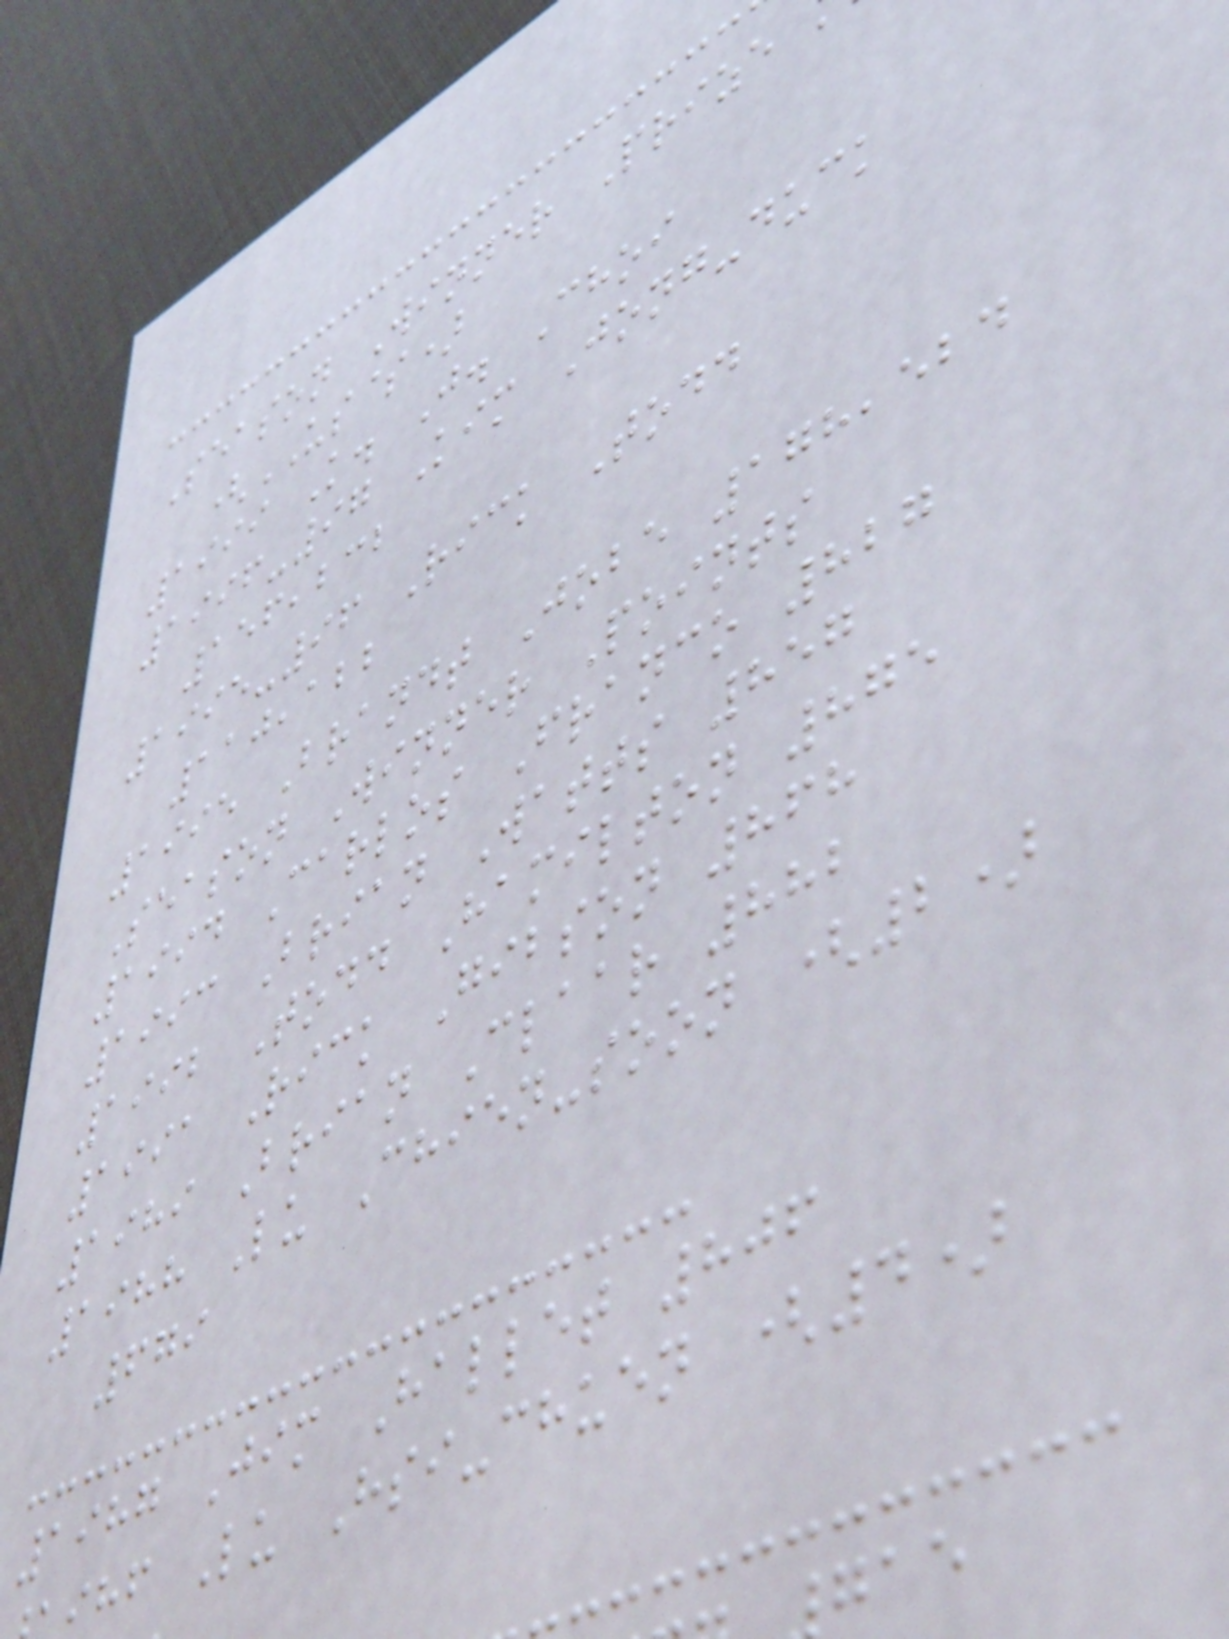Season Winner Prize
(US$)
1999 K. J. Choi
1996-97 Kim Jong-duck
156,232
1995-96 Rick Todd
110,122
1995 Brandt Jobe 178,524
Season Winner Points
1994 Carlos Franco 827
1993 Brian Watts 857
1992 Todd Hamilton 875
1991 Rick Gibson 868
1989 Brian Claar 882
1988 Lu Chien-soon (2)
679
1987 Jim Hallet 806
hf Lu Hsi-chuen (4)
